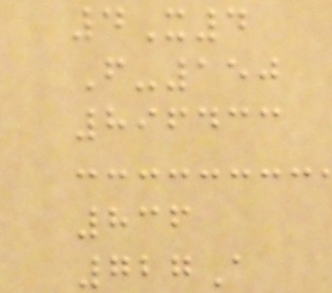4X4
F-150
896433
836
727A
